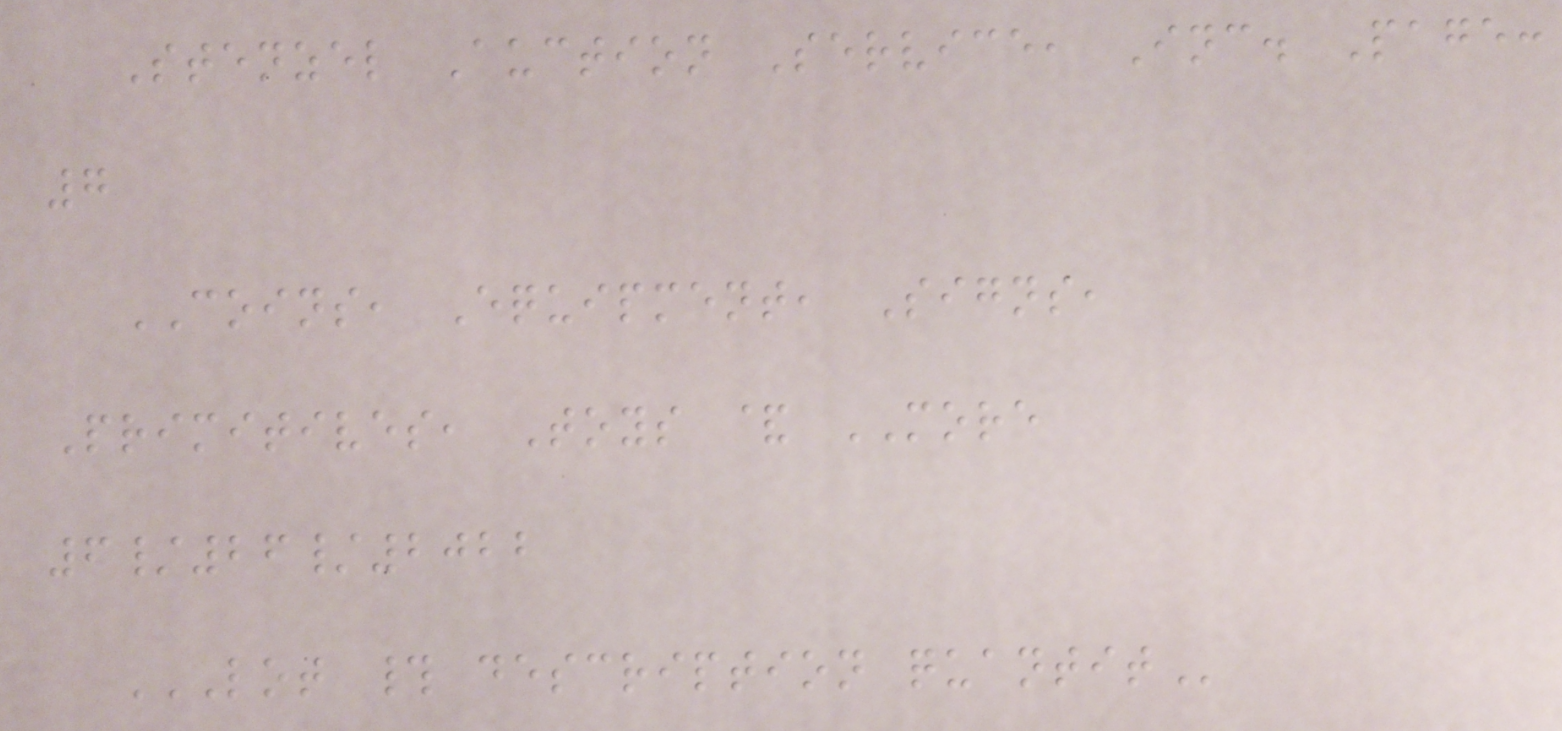Stenzel Auction Service, Inc. Page:
7
COINS, Equipment, Signs,
Primitives, Toys & MORE
6/26/2022
LOT # DESCRIPTION QUANTIT
